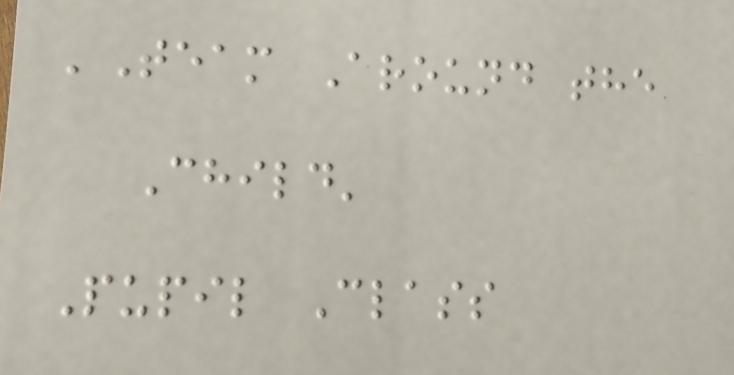'Team Around the
Child'
Pupil Class
